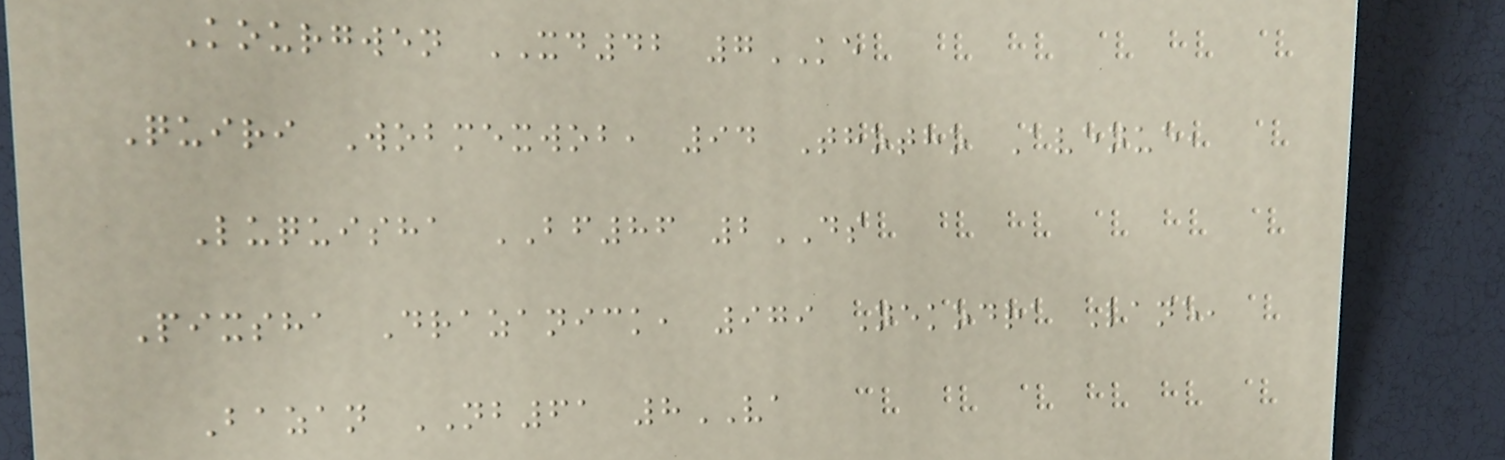Kourgwen XD42 7KE
Quiri Wobmexwob, 94 Thotho Avenue,
Luquisha BF86 2DS
Pixsha Drazanick, 979 Nekodra Lane,
Bazan NB61 8VA
